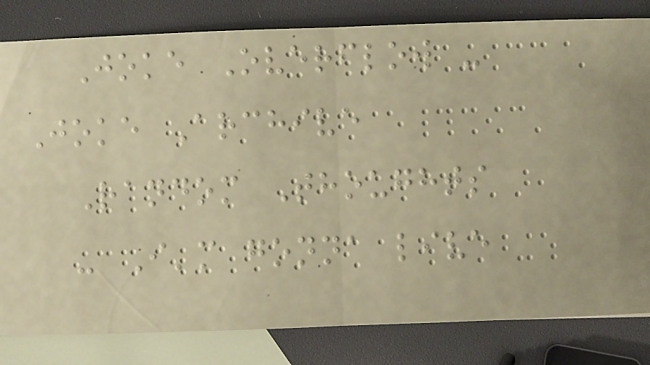Joke Overflow -
Joke Archive
Random Thoughts
- I'm gonna live
